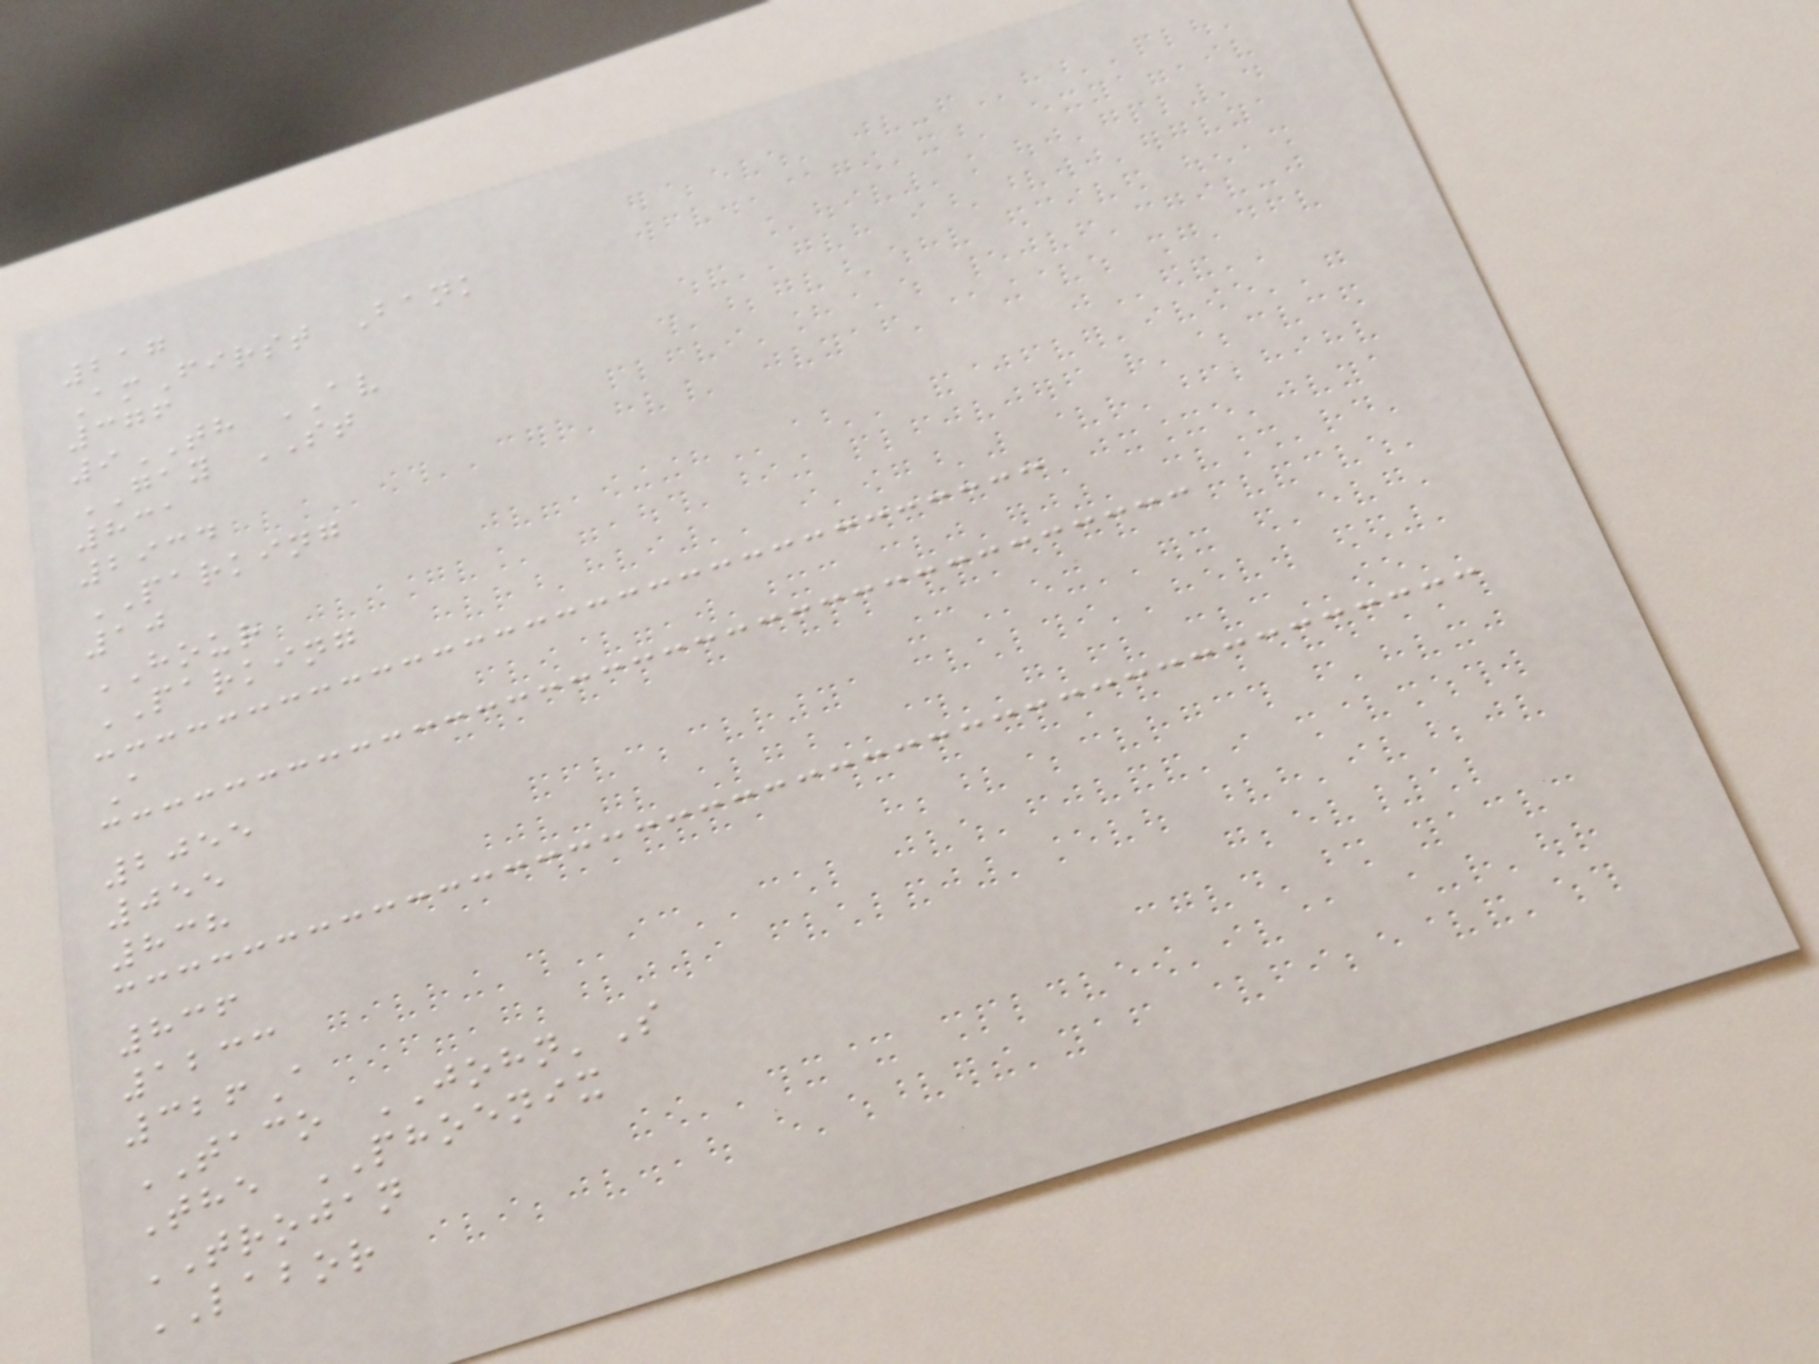217
AmFirst Bank
376
9TH AV
GAY ST
831
2934
PARKING
10
HOUR
PARKING
A
2055
055
838
836
1233
326A
TACO JOHN'S
The PHOENIX
TROJAN
LABOR
